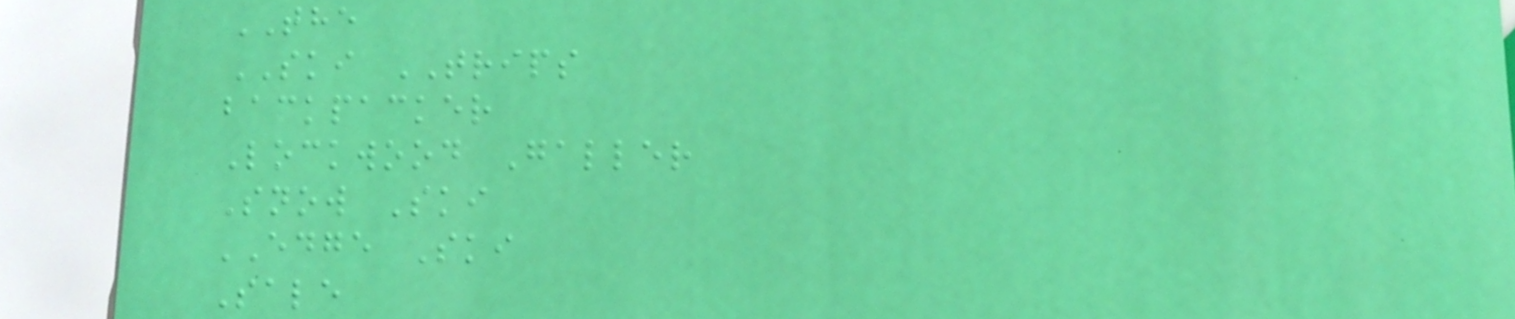THE
SKI TRIPS
backpacker
Lockwood Galler
Snow Ski
EDGE Ski
Sale
